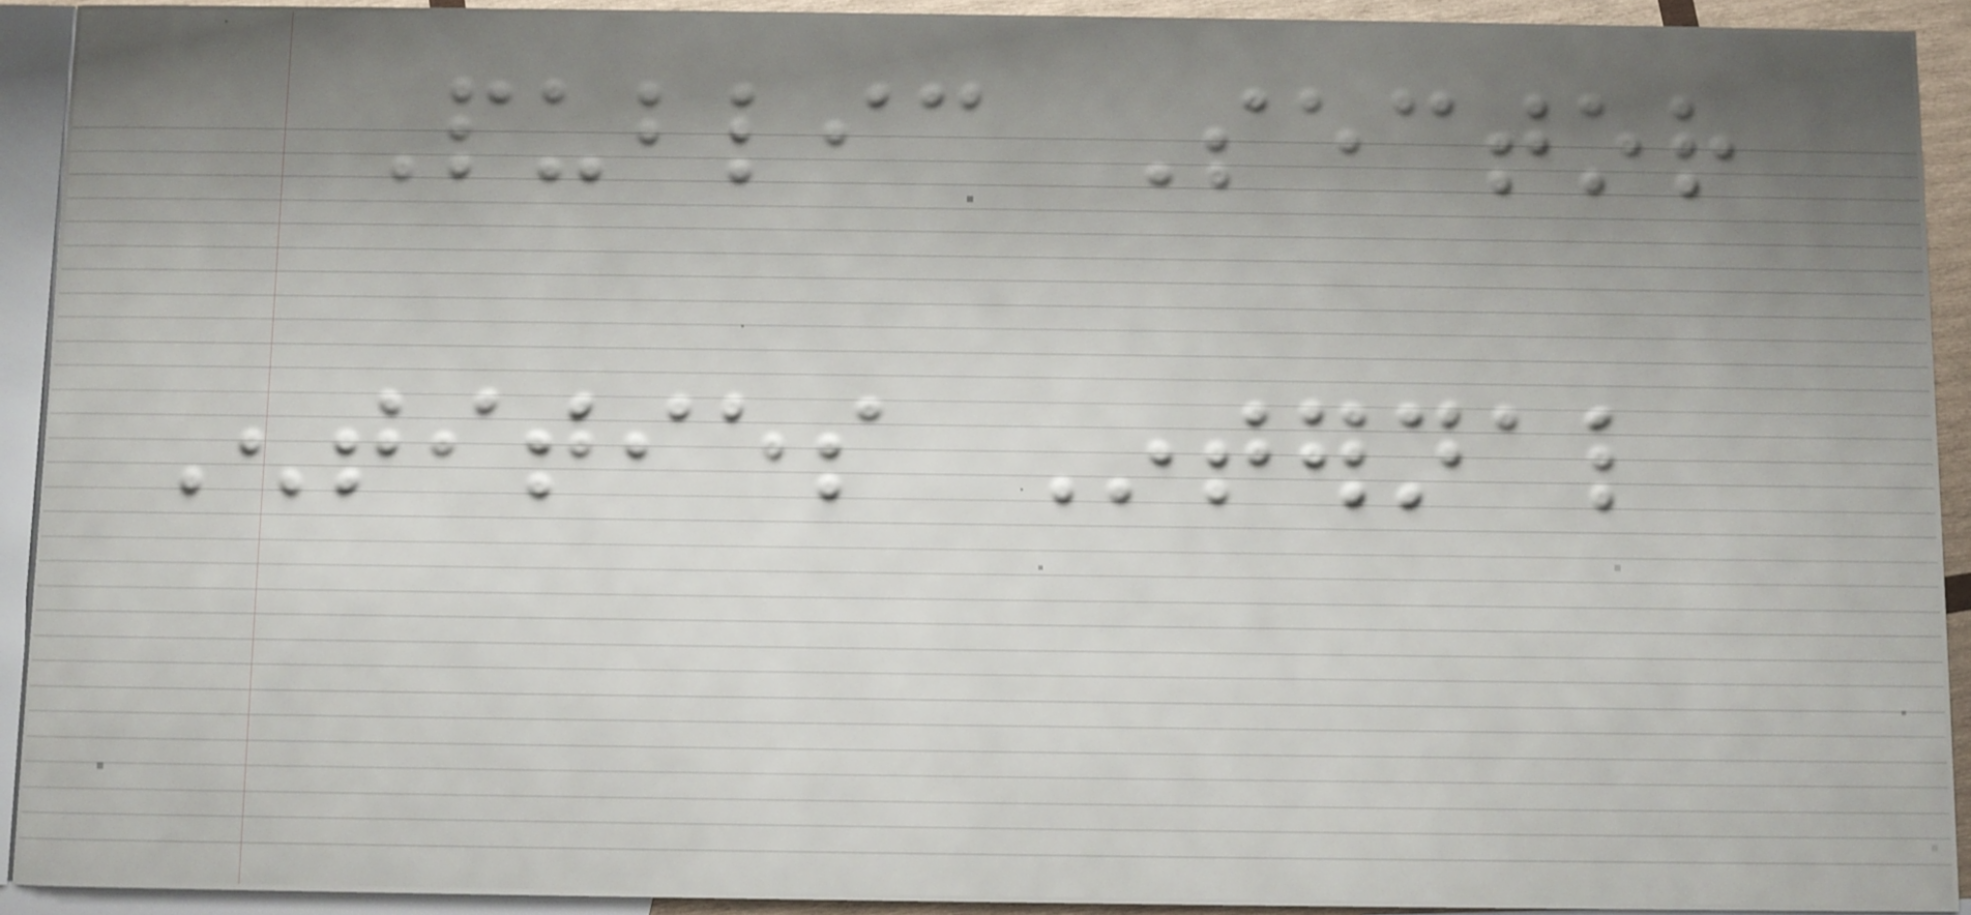Public Sector
Entities Internal
